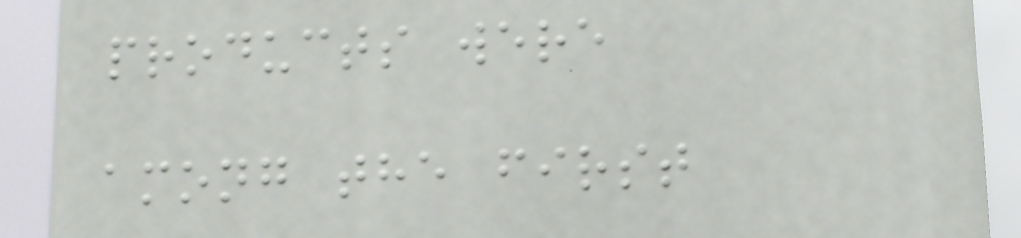products were
among the first
